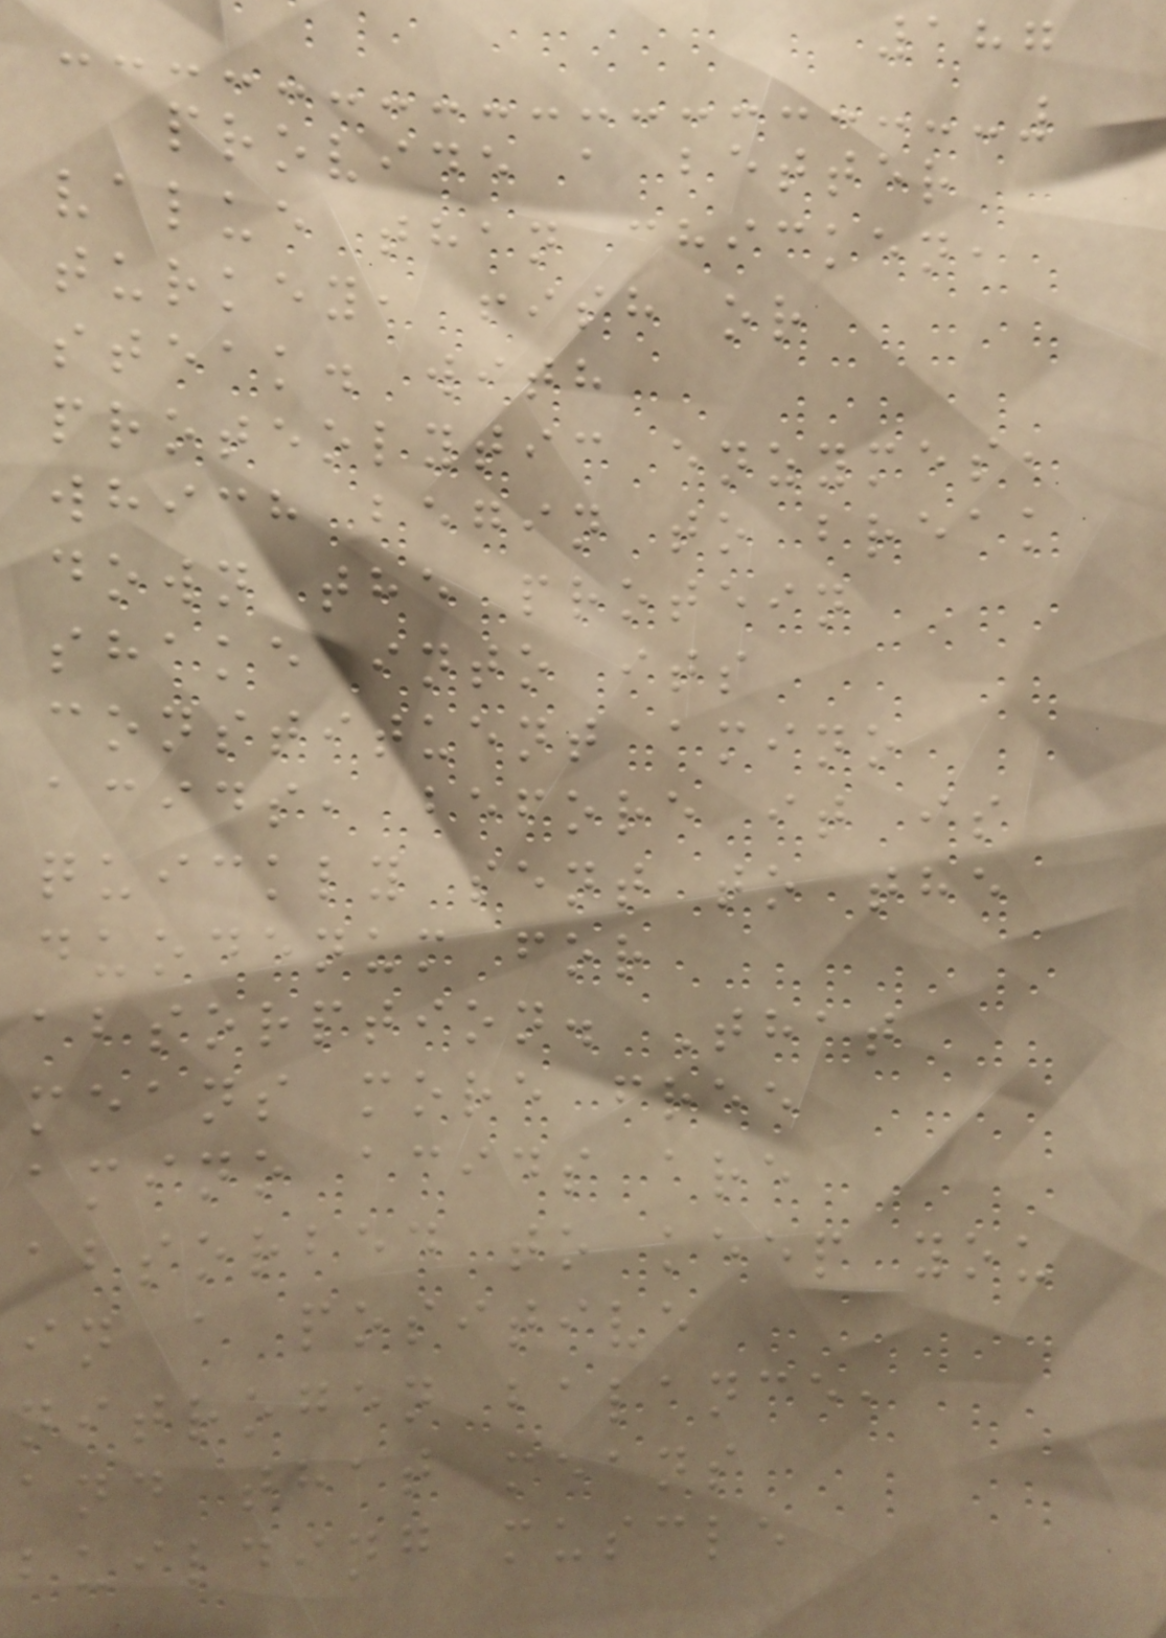187
provide a better
value than chicken,
turkey, fish or
steak. with
proteolytic enzymes,
which begin to break
down the protein
shake into its
constituent amino
acids, before it is
quickly sent to the
duodenum for
absorption. That
means more free
amino acids are
absorbed to keep you
in a positive
nitrogen balance,
and that means
building muscle
